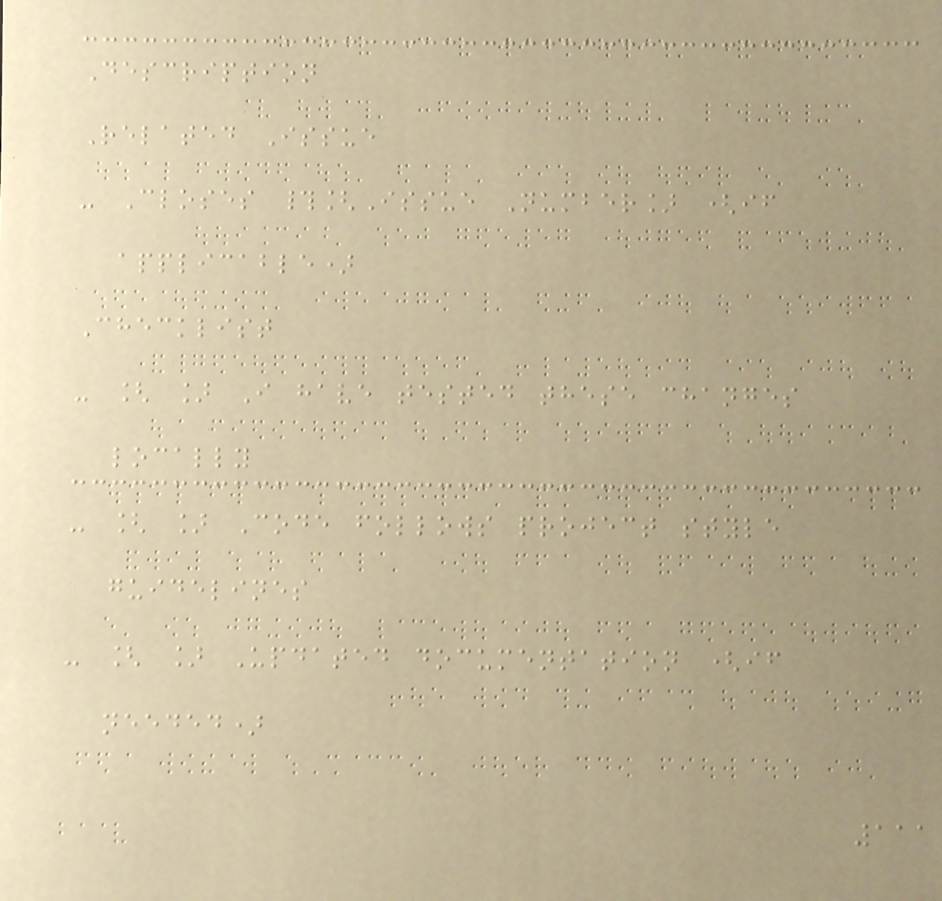Description
Related Issue
- Closes #[Issue Number] (if
applicable)
Checklist
- [ ] I have tested these changes
locally
- [ ] Code follows project style
guidelines
- [ ] Updated documentation (if
needed)
111
